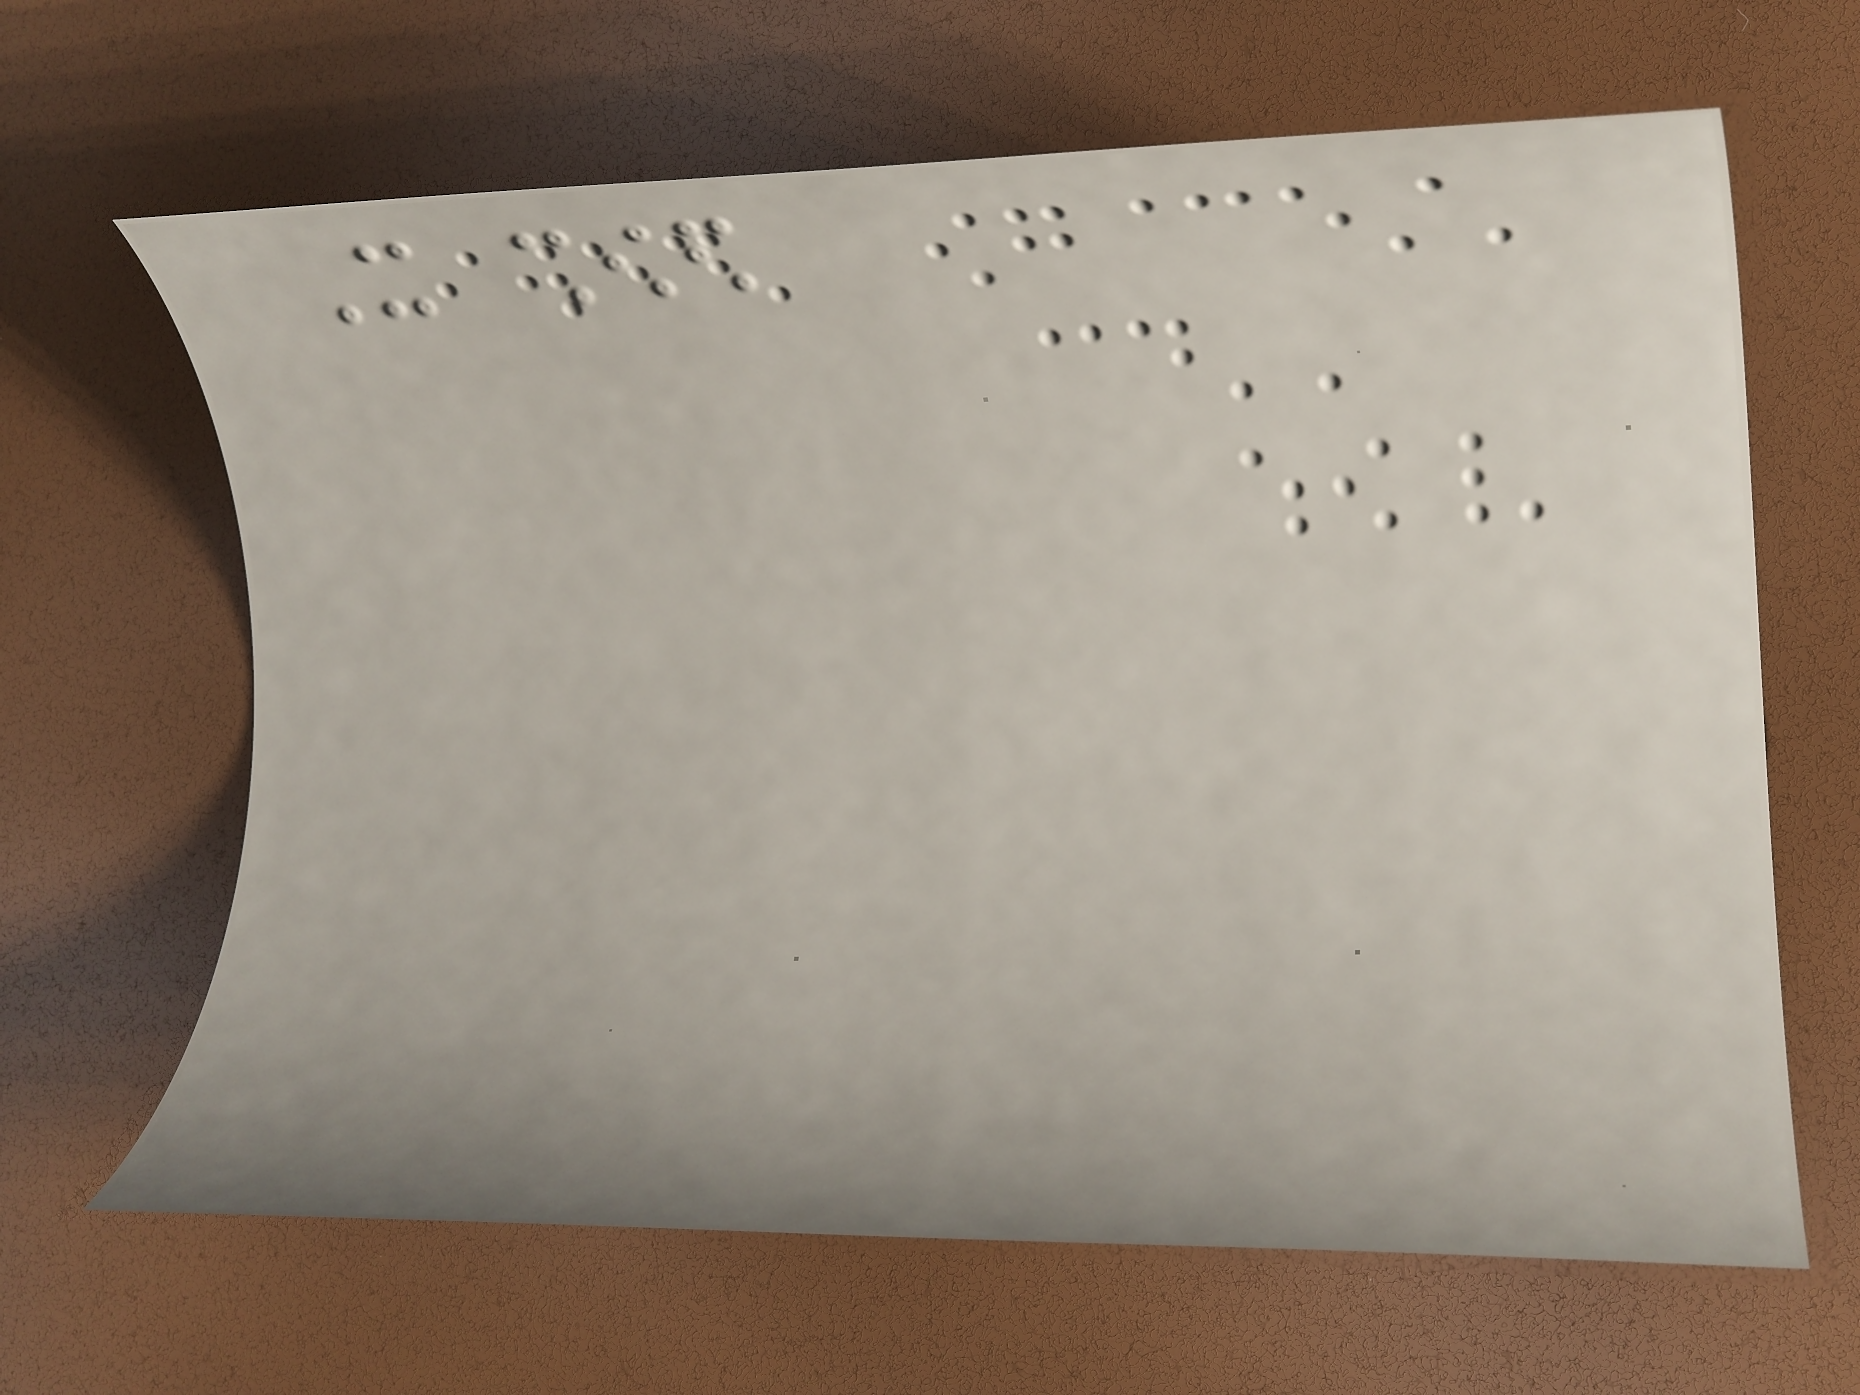It showed
